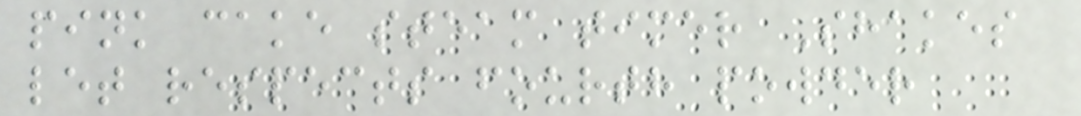pink cake steam timer Shakes
let respects fourth powder
